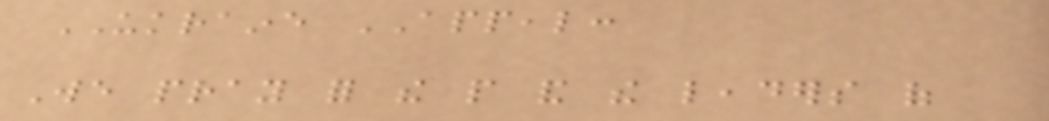UKRAINE APPEAL:
We pray for the people and the leaders of
